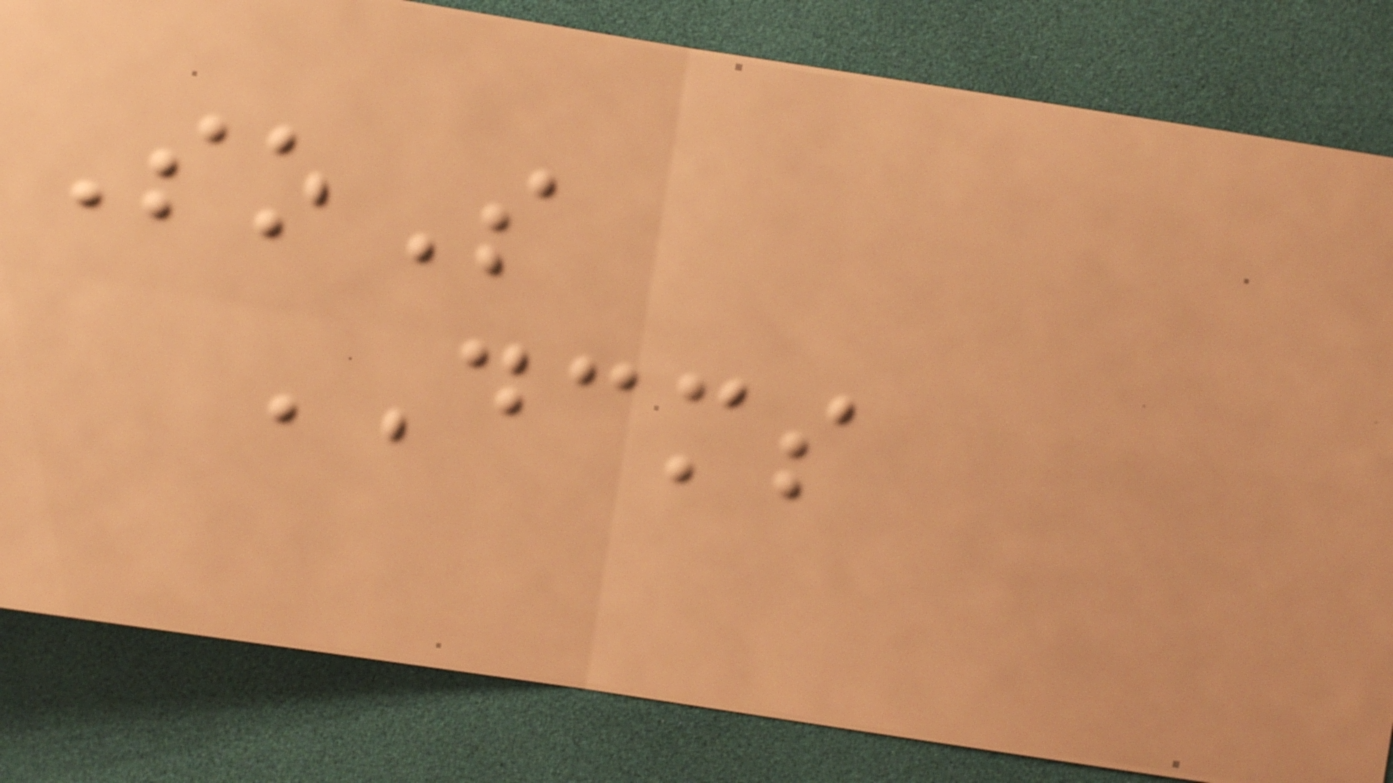SoS
DCMS
